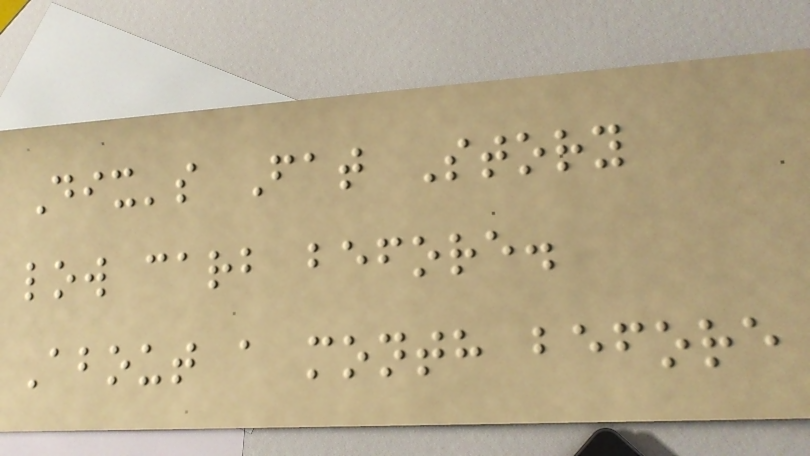Dix's Fat Story
low carb before.
About a month before
